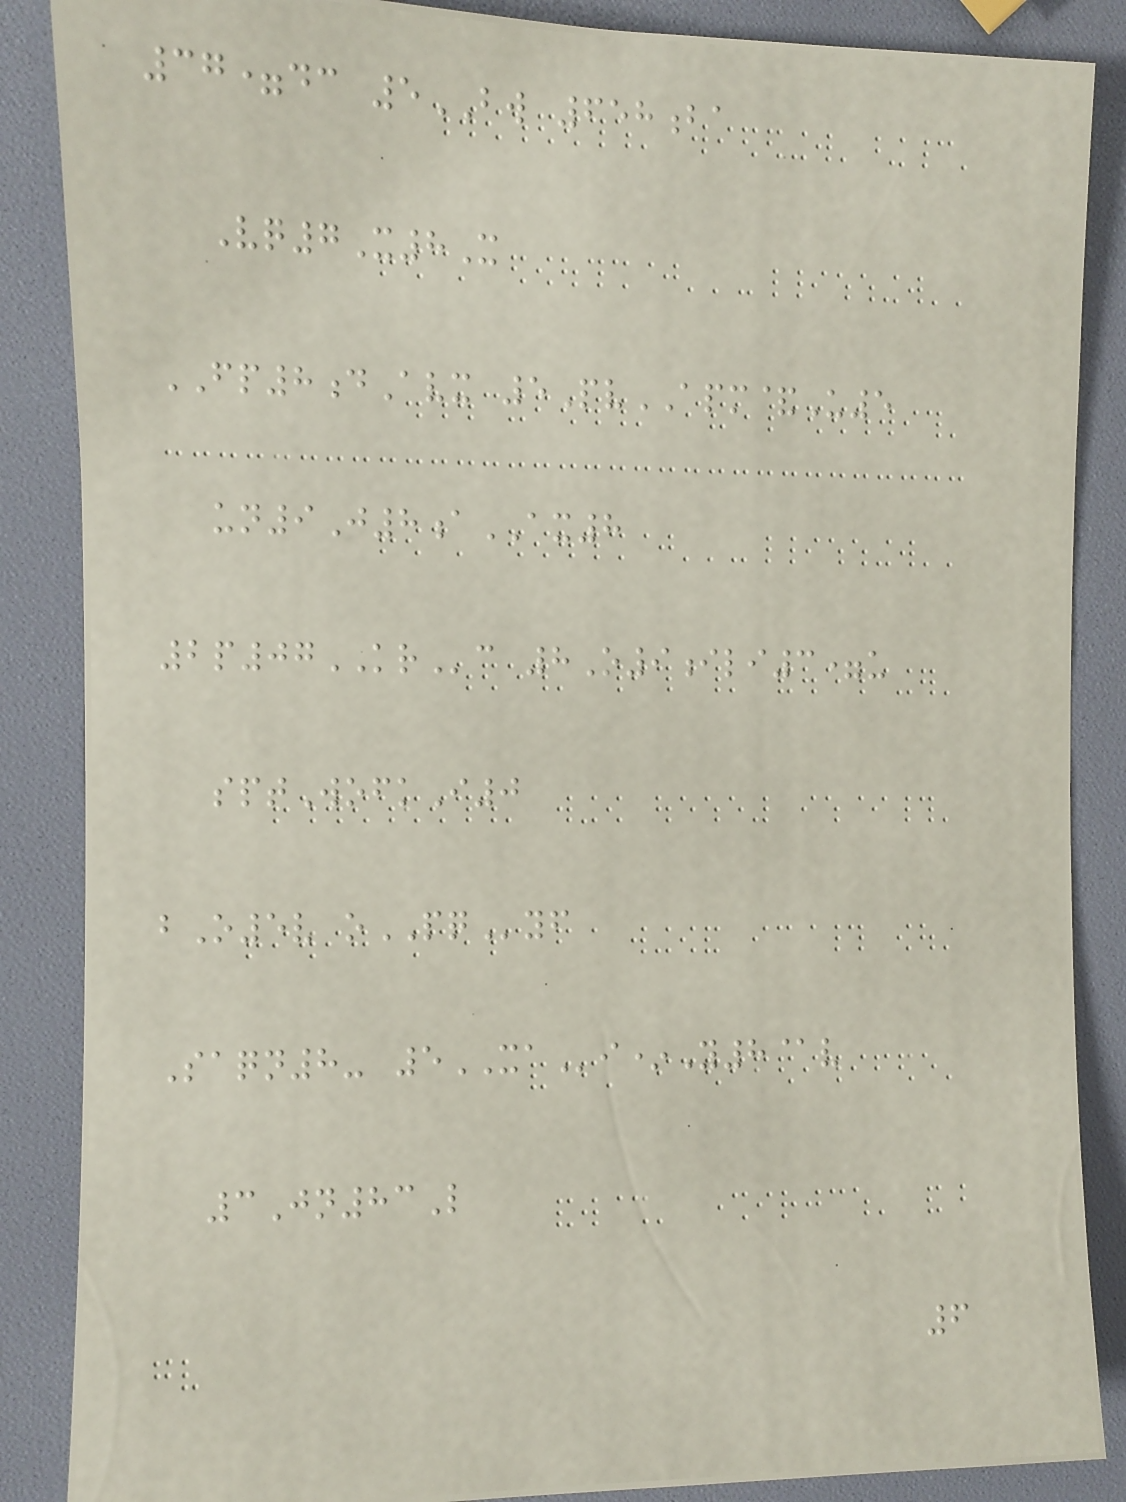37=dc 5BW 658ba
Vq7X8X
FP8dAvx 5PvAPM&U5
un9J8aAX8
2p07KRc 8O9ili3=u
sptWofkI0
bO5v oPQyf
Saqn8- 5XAi*Y8@v
3Jn83L
6
